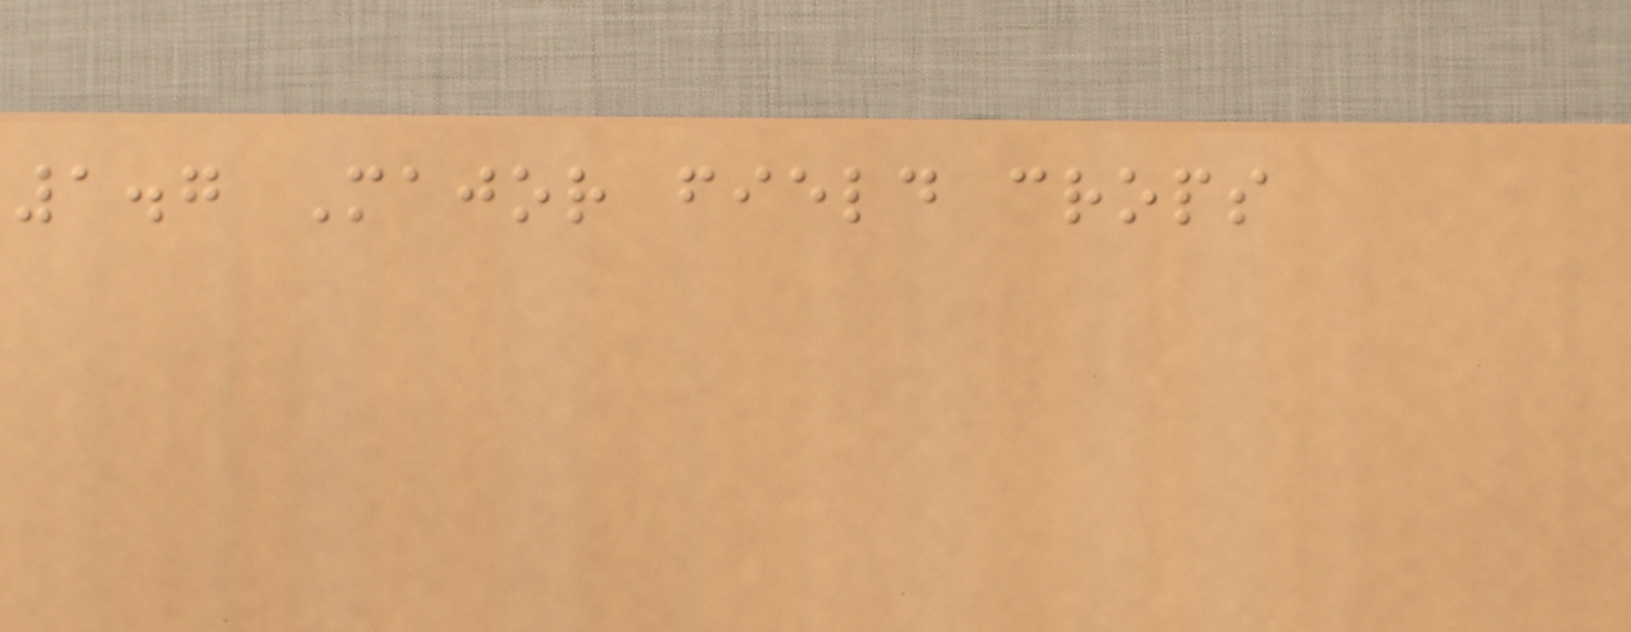1.7 Major field crops
